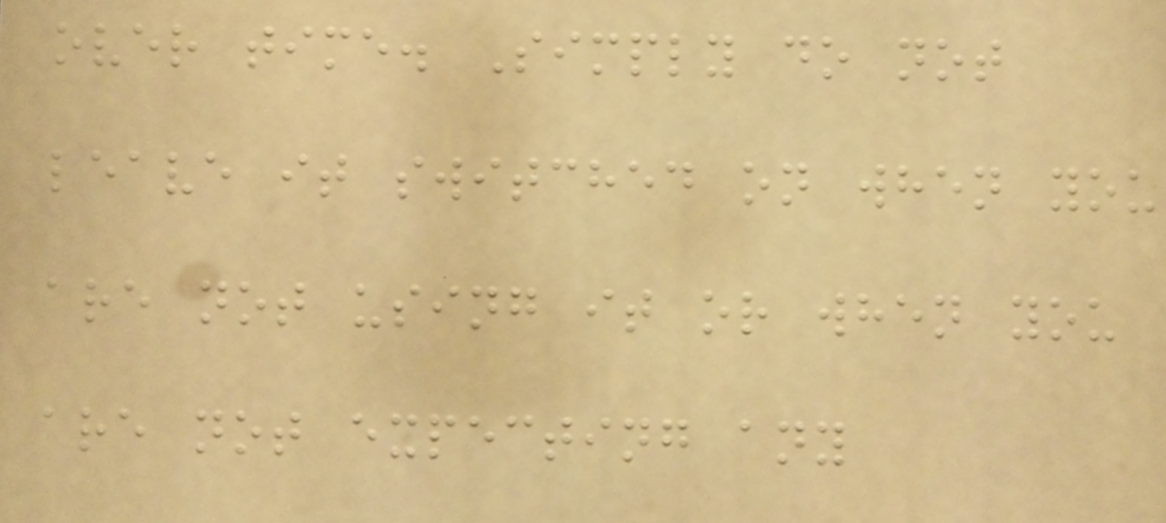over time. Simply do not
leave it switched on when you
are not using it or when you
are not expecting any
